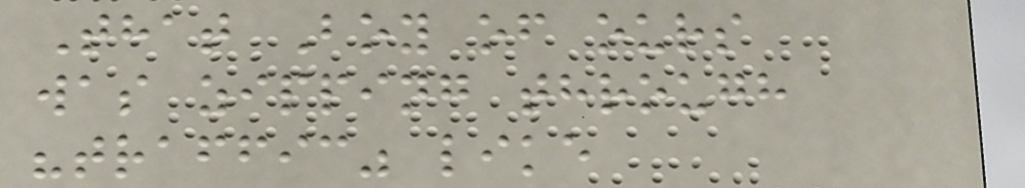That Boy of ours
was zipping through
"traffic" like
